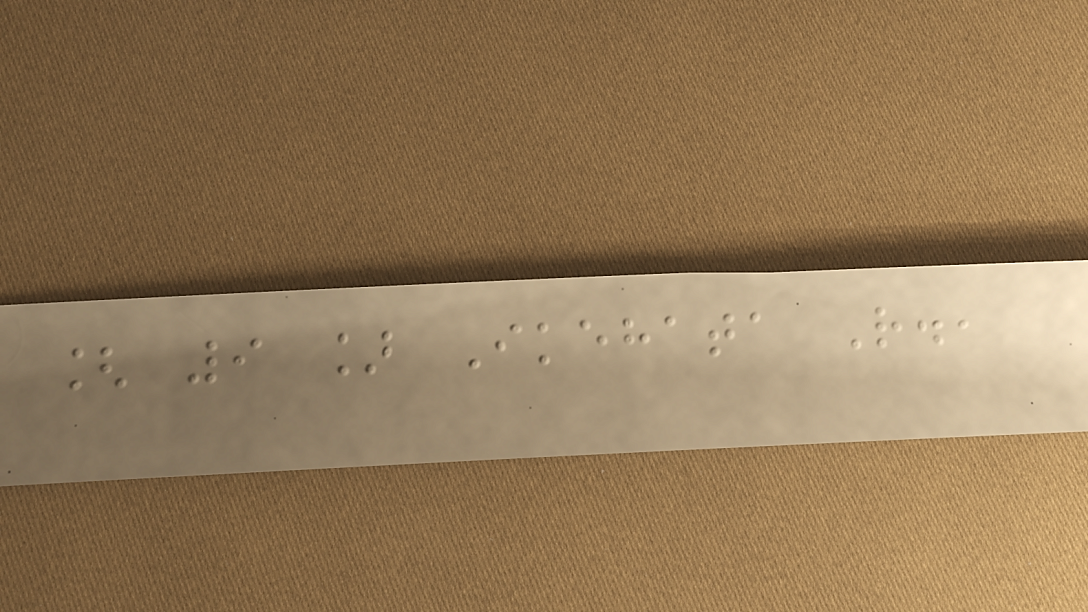[ 9 ] Ikehata R.,
